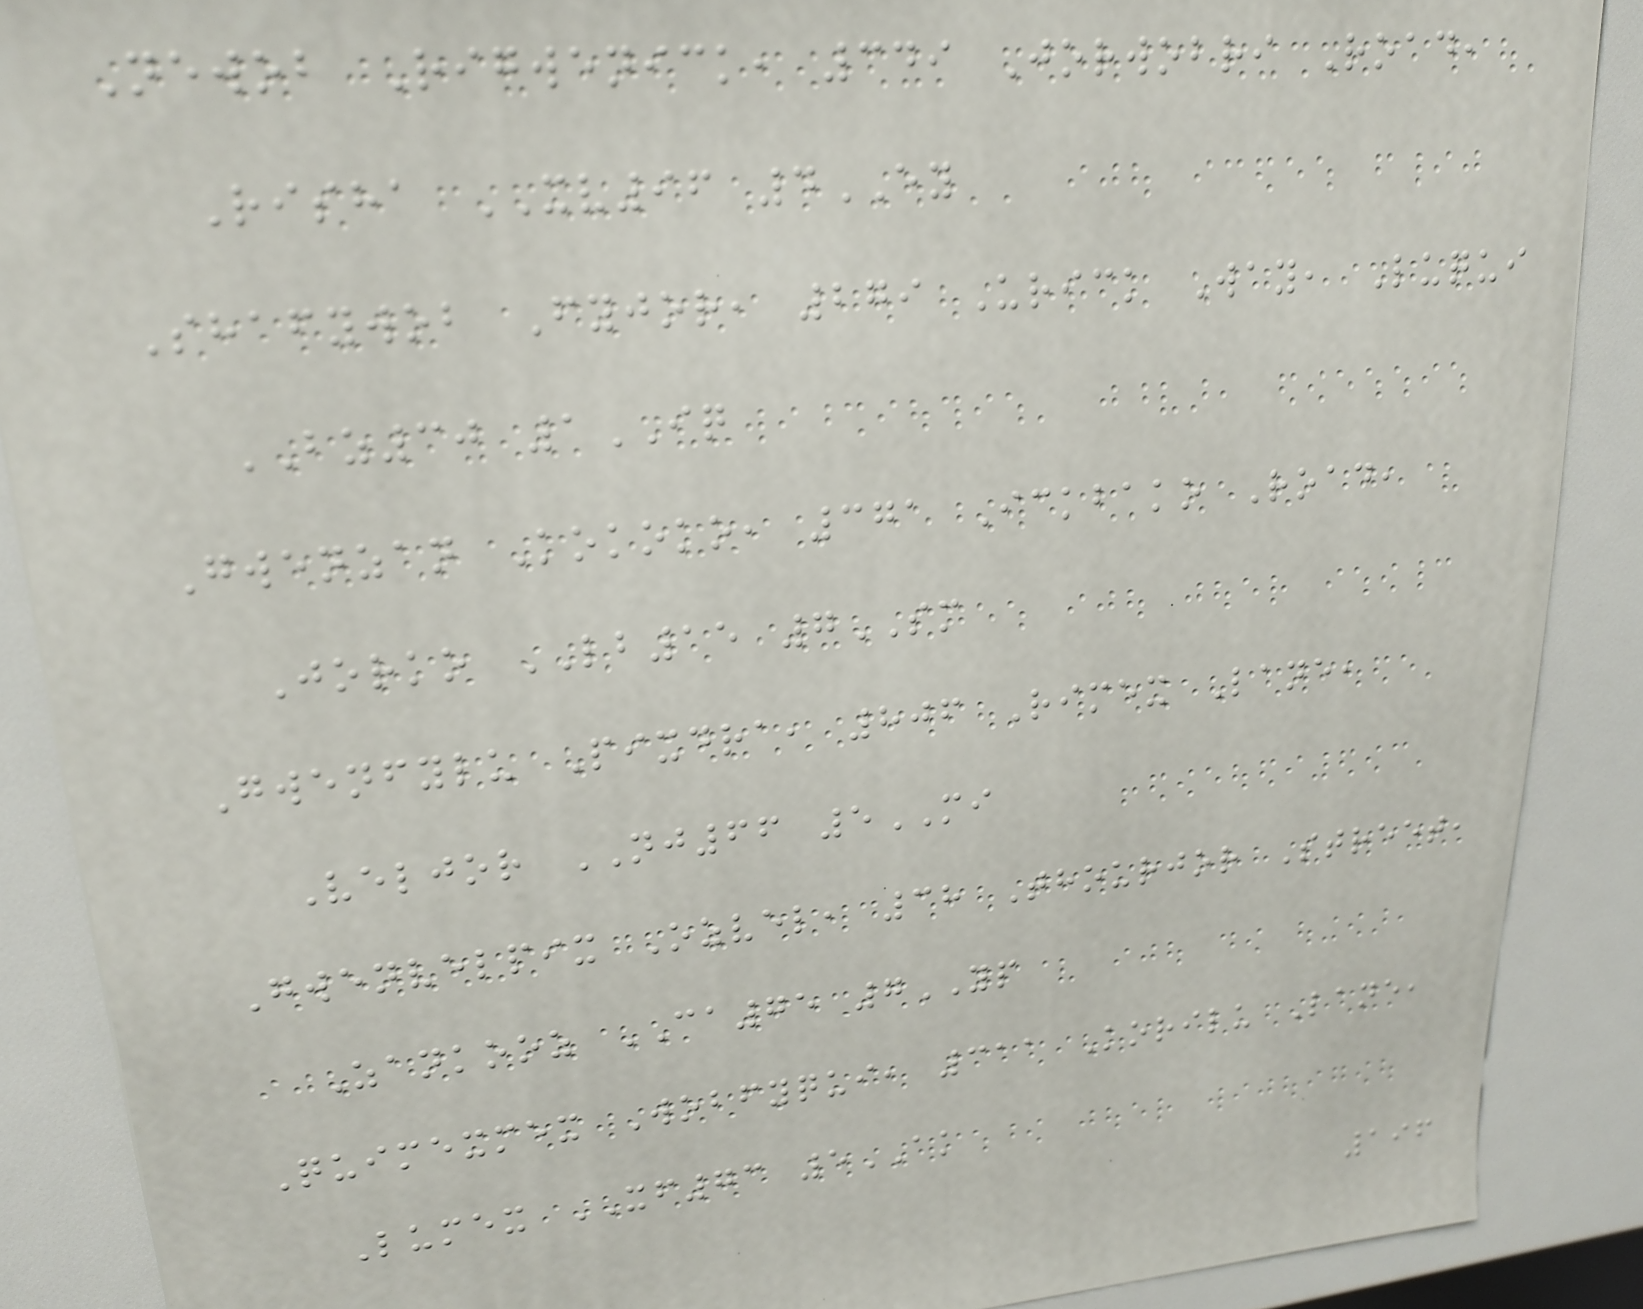Newob Rigwenick, 349 Jorwobri Road,
Risha XV96 4EY
Shafywob Fyjor, 279 Urick Way, Luqui
BZ30 1IQ
Gwenzan Kokoko, 371 Ickbako Road,
Jorko LB15 7SM
Gwenfylu Pixdra, 806 Rimex Lane,
Veljor NJ66 5MI
Gwenvelpix Ozvel, 38 Thourjor Street,
Zankooz CA75 7YP
Quimexmex Wobfyqui, 311 Korilu Lane,
Lumex XF73 5AK
196
